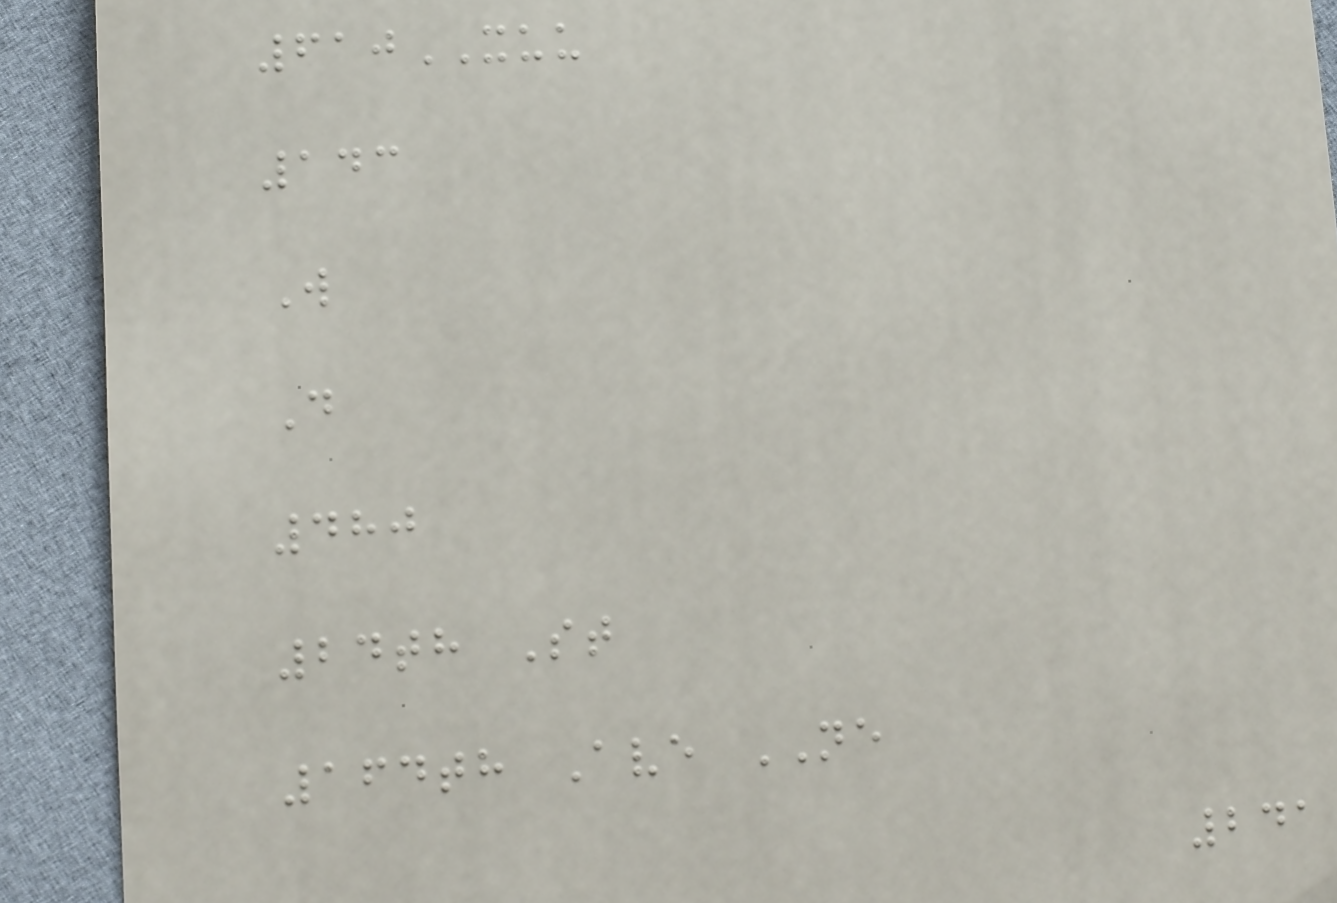610XUU
143
W
D
480
24th St
164th Ave NE
241
